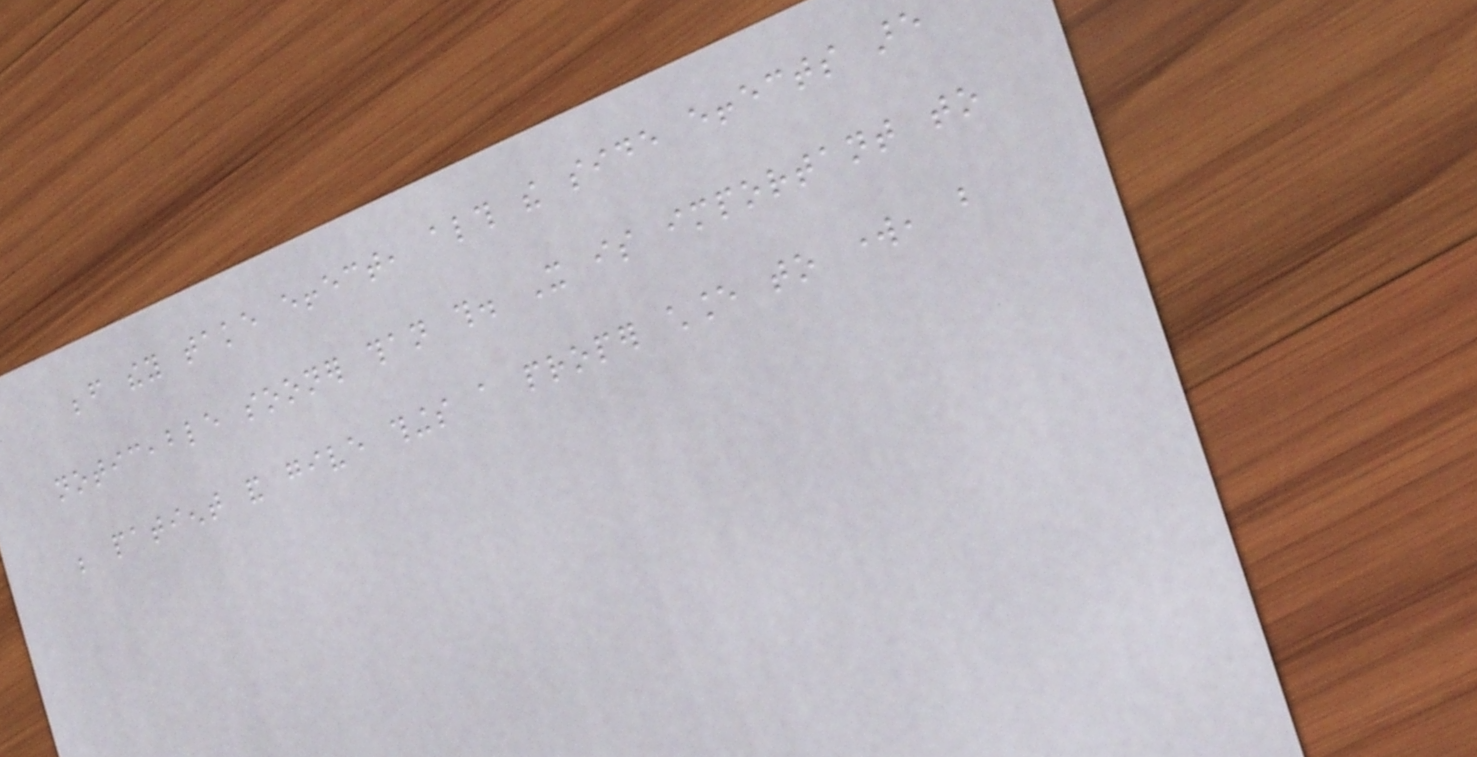before they take effect, although the side effects are
noticeable sooner than this. It is important to
be patient and give things a proper chance to work, but
